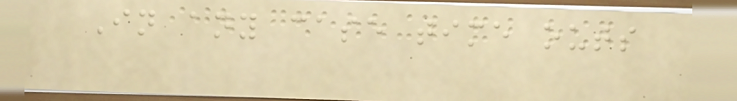In any case time outs
